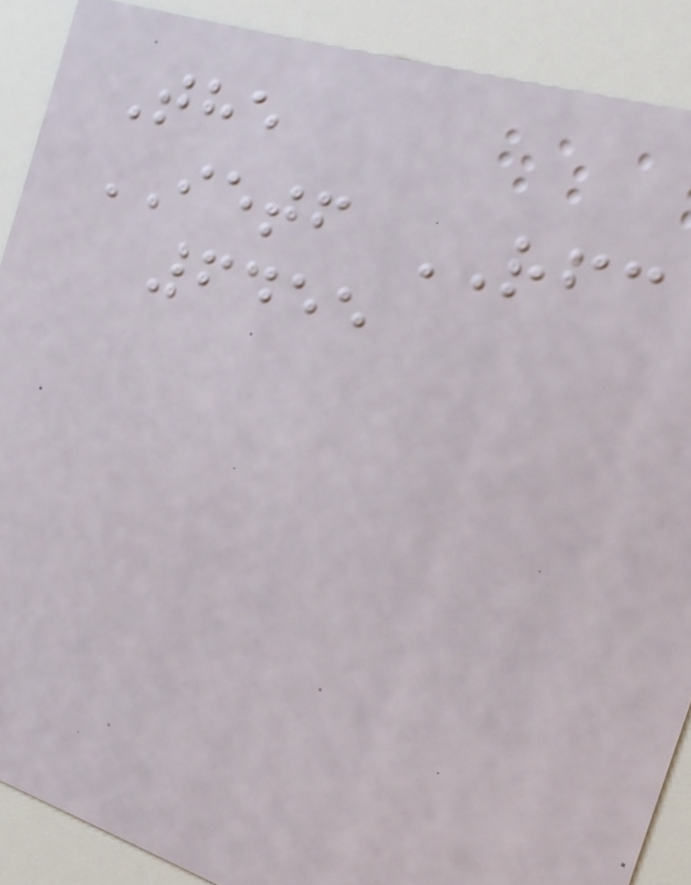The
IETF RFC
6455
